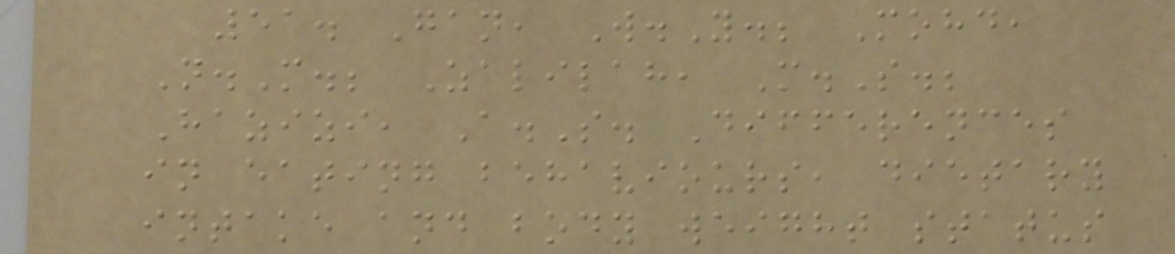51. Gan, W.Y.; Mohd,
N.M.; Zalilah, M.S.;
Hazizi, A.S. Differences
in eating behaviours, dietary
intake and body weight status
